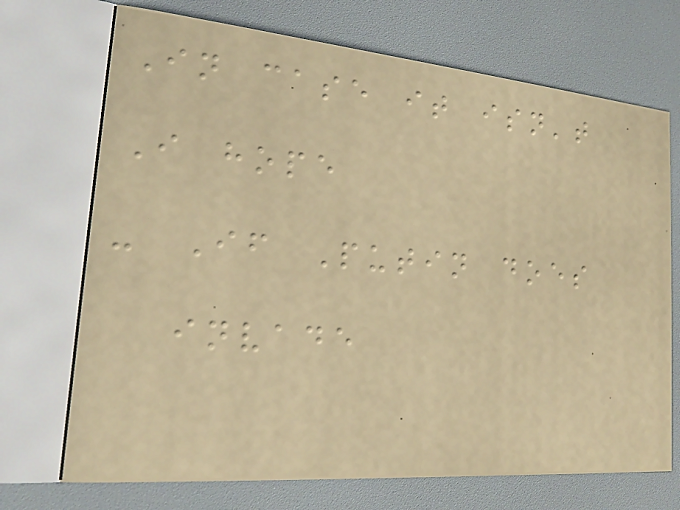In case it isn't
I hope
- If Putin does
invade
